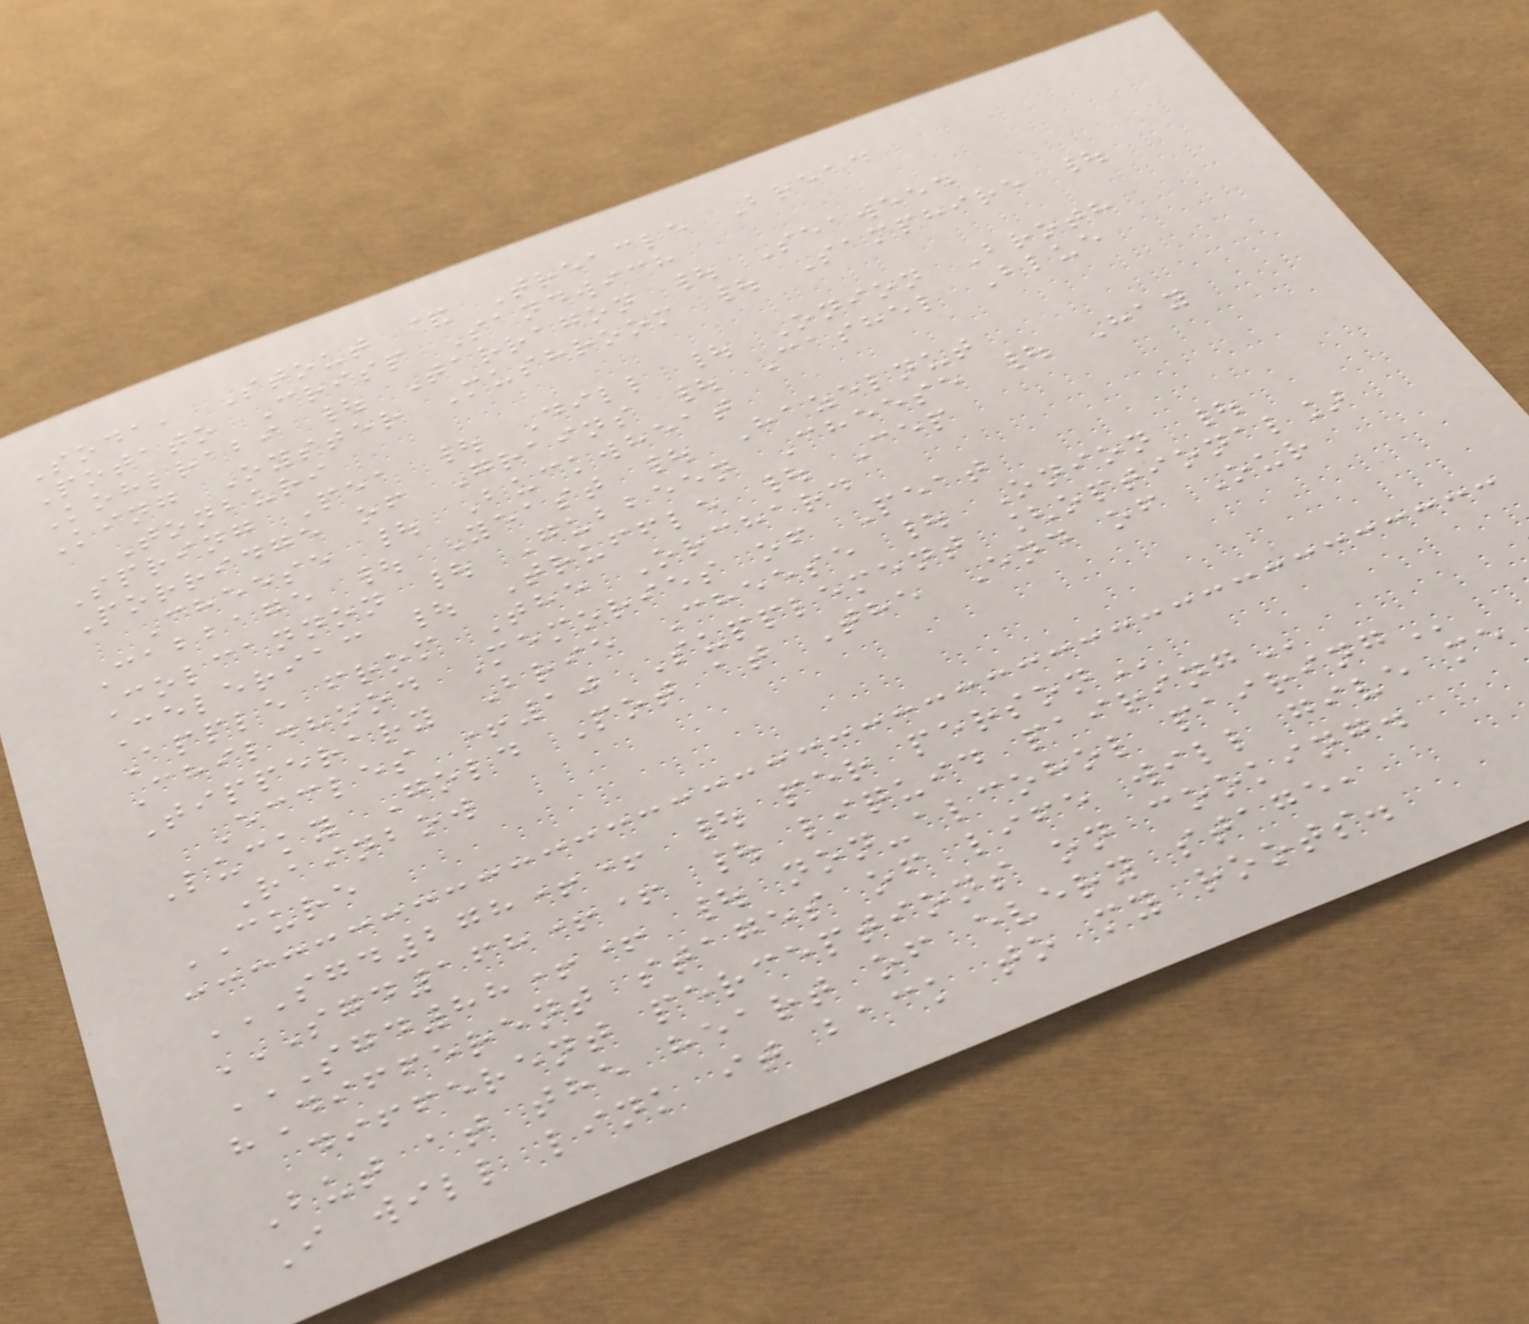Soda, Stout & Treacle Bread
Potato Crisp Sandwich
Kohlrabi | Tarragon | Seaweed
King Oyster Mushroom | Samphire |
Tonburi
Spring Pea | Dill | Onion Broth
Porridge of Grains | Cashel Blue
Cheese | Buckwheat
Cabbage | Yeast | Hazelnut
Colcannon | Gubbeen Cheese | Hay
Celeriac | Truffle | Cep
Apple from The Orchard
Childhood Memories of Peat
Tipperary Brie Cheese | Onion |
Eccles +10 Supplement [optional]
Lucky Gold Pot at The End of Our
Rainbow
CURE
SGD278++ | PER PERSON
SGD168++ | LIQUID PAIRING
SGD88++ | NON-ALCOHOL PAIRING
"Different stages of life will give me
different perceptions on cooking.
But at the heart of every stage,
I will link it back to my roots.
